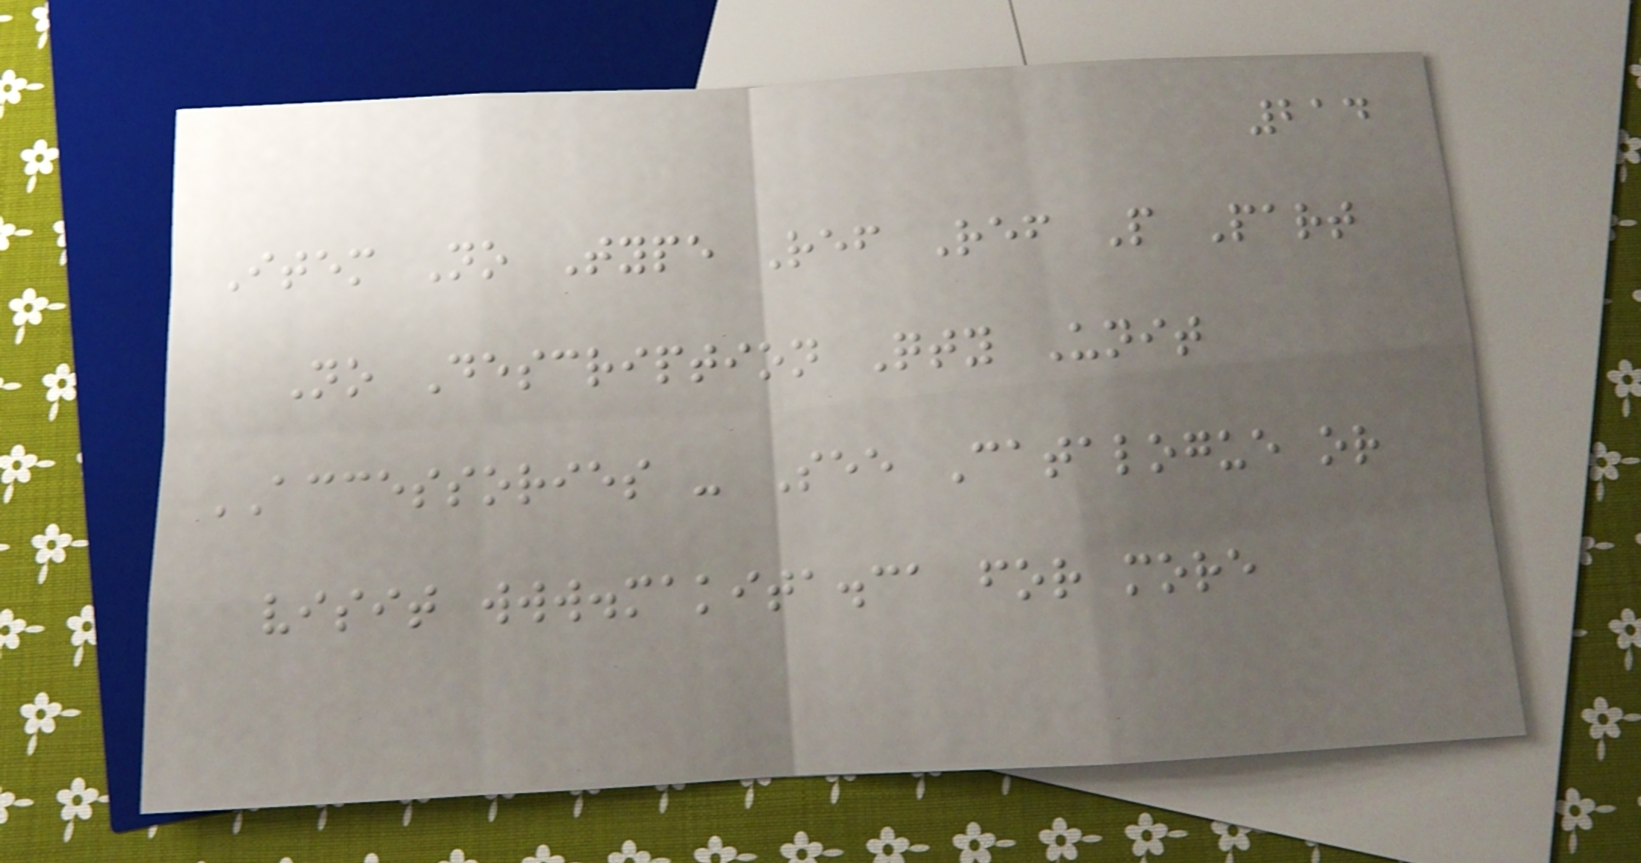214
Item No Type Ref Ref P Part
No Description Qty Unit
ACCESSORIES - See Catalogue or
visit www.makita.ca for more
